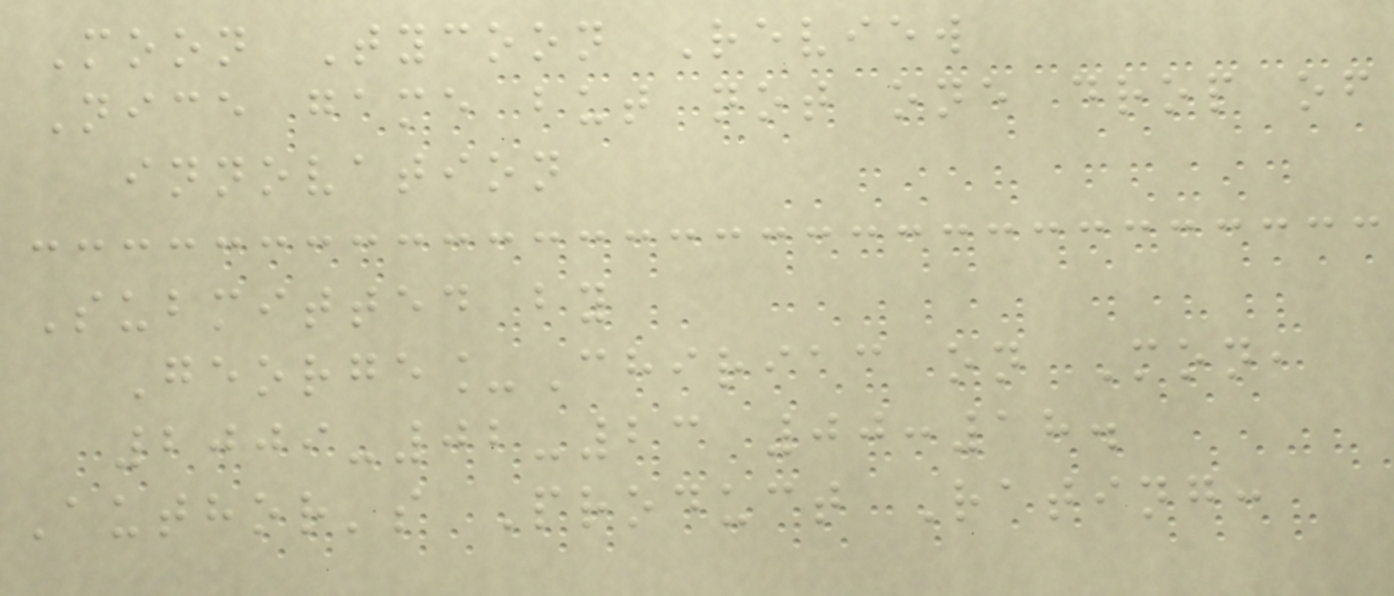Moon Tycoon Review
Nice game but not one drop of
innovation
Submitted by
George_Chiriac on Mon,
2009-02-23 00:18.
Author's Product Rating:
